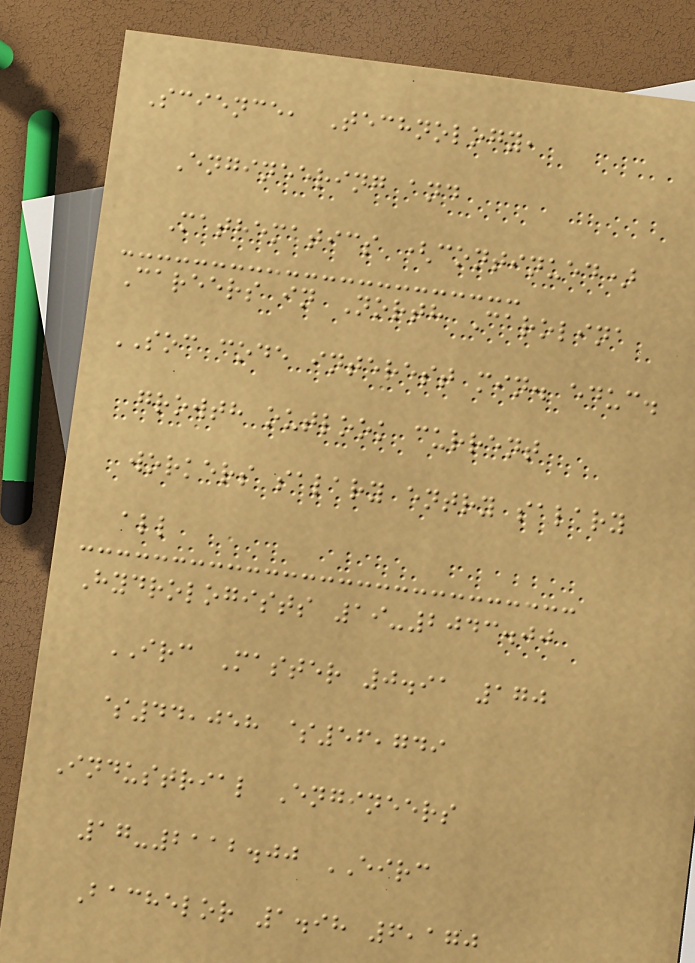Science, Technology,
Engineering and
Mathematics (continued)
Careers in North Carolina
SOC code interest min. educ.
growth outlook current
workers salary entry salary
all
Hydrologists 19-2043.00
IRC Master 0.91 170
$44,058 $56,749
Industrial Engineers
17-2112.00 EIRC
Bachelor 1.98 6,170
